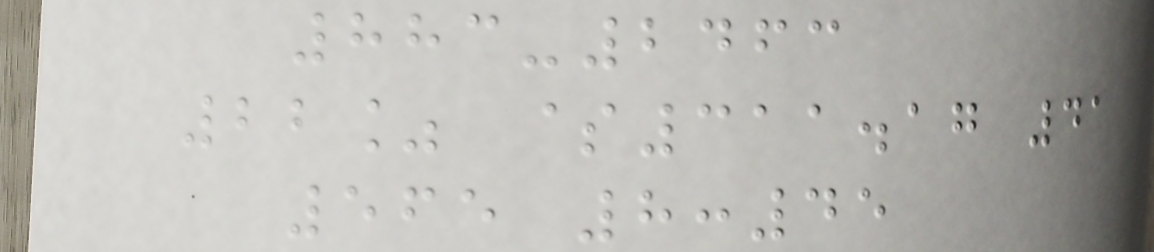883-2463
22% $311.17 41
565 8:45
